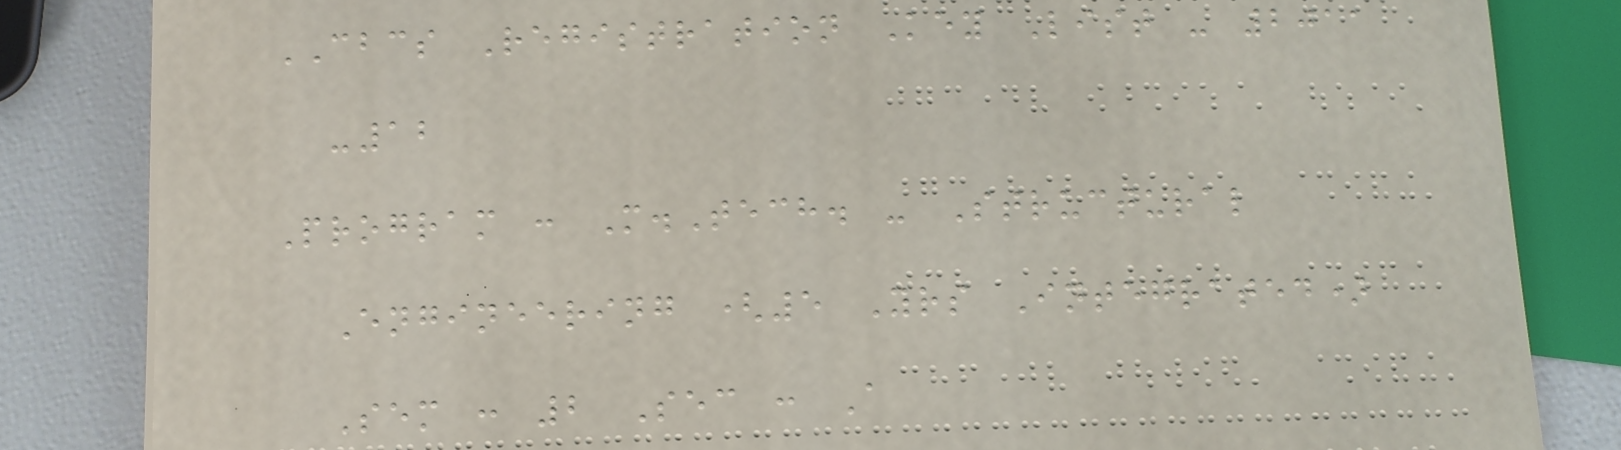CBCS Registration Key List - 2011
-12
Program : M.Tech. - Structural
Engineering (5 Yrs Integrated)
Sem : 2 Sec : A
